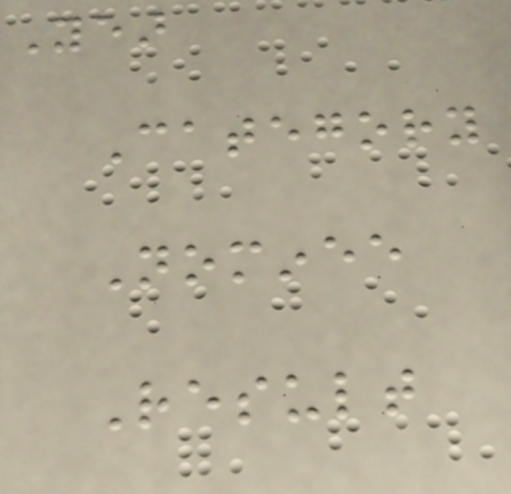Year
Category
Nominee
Result
